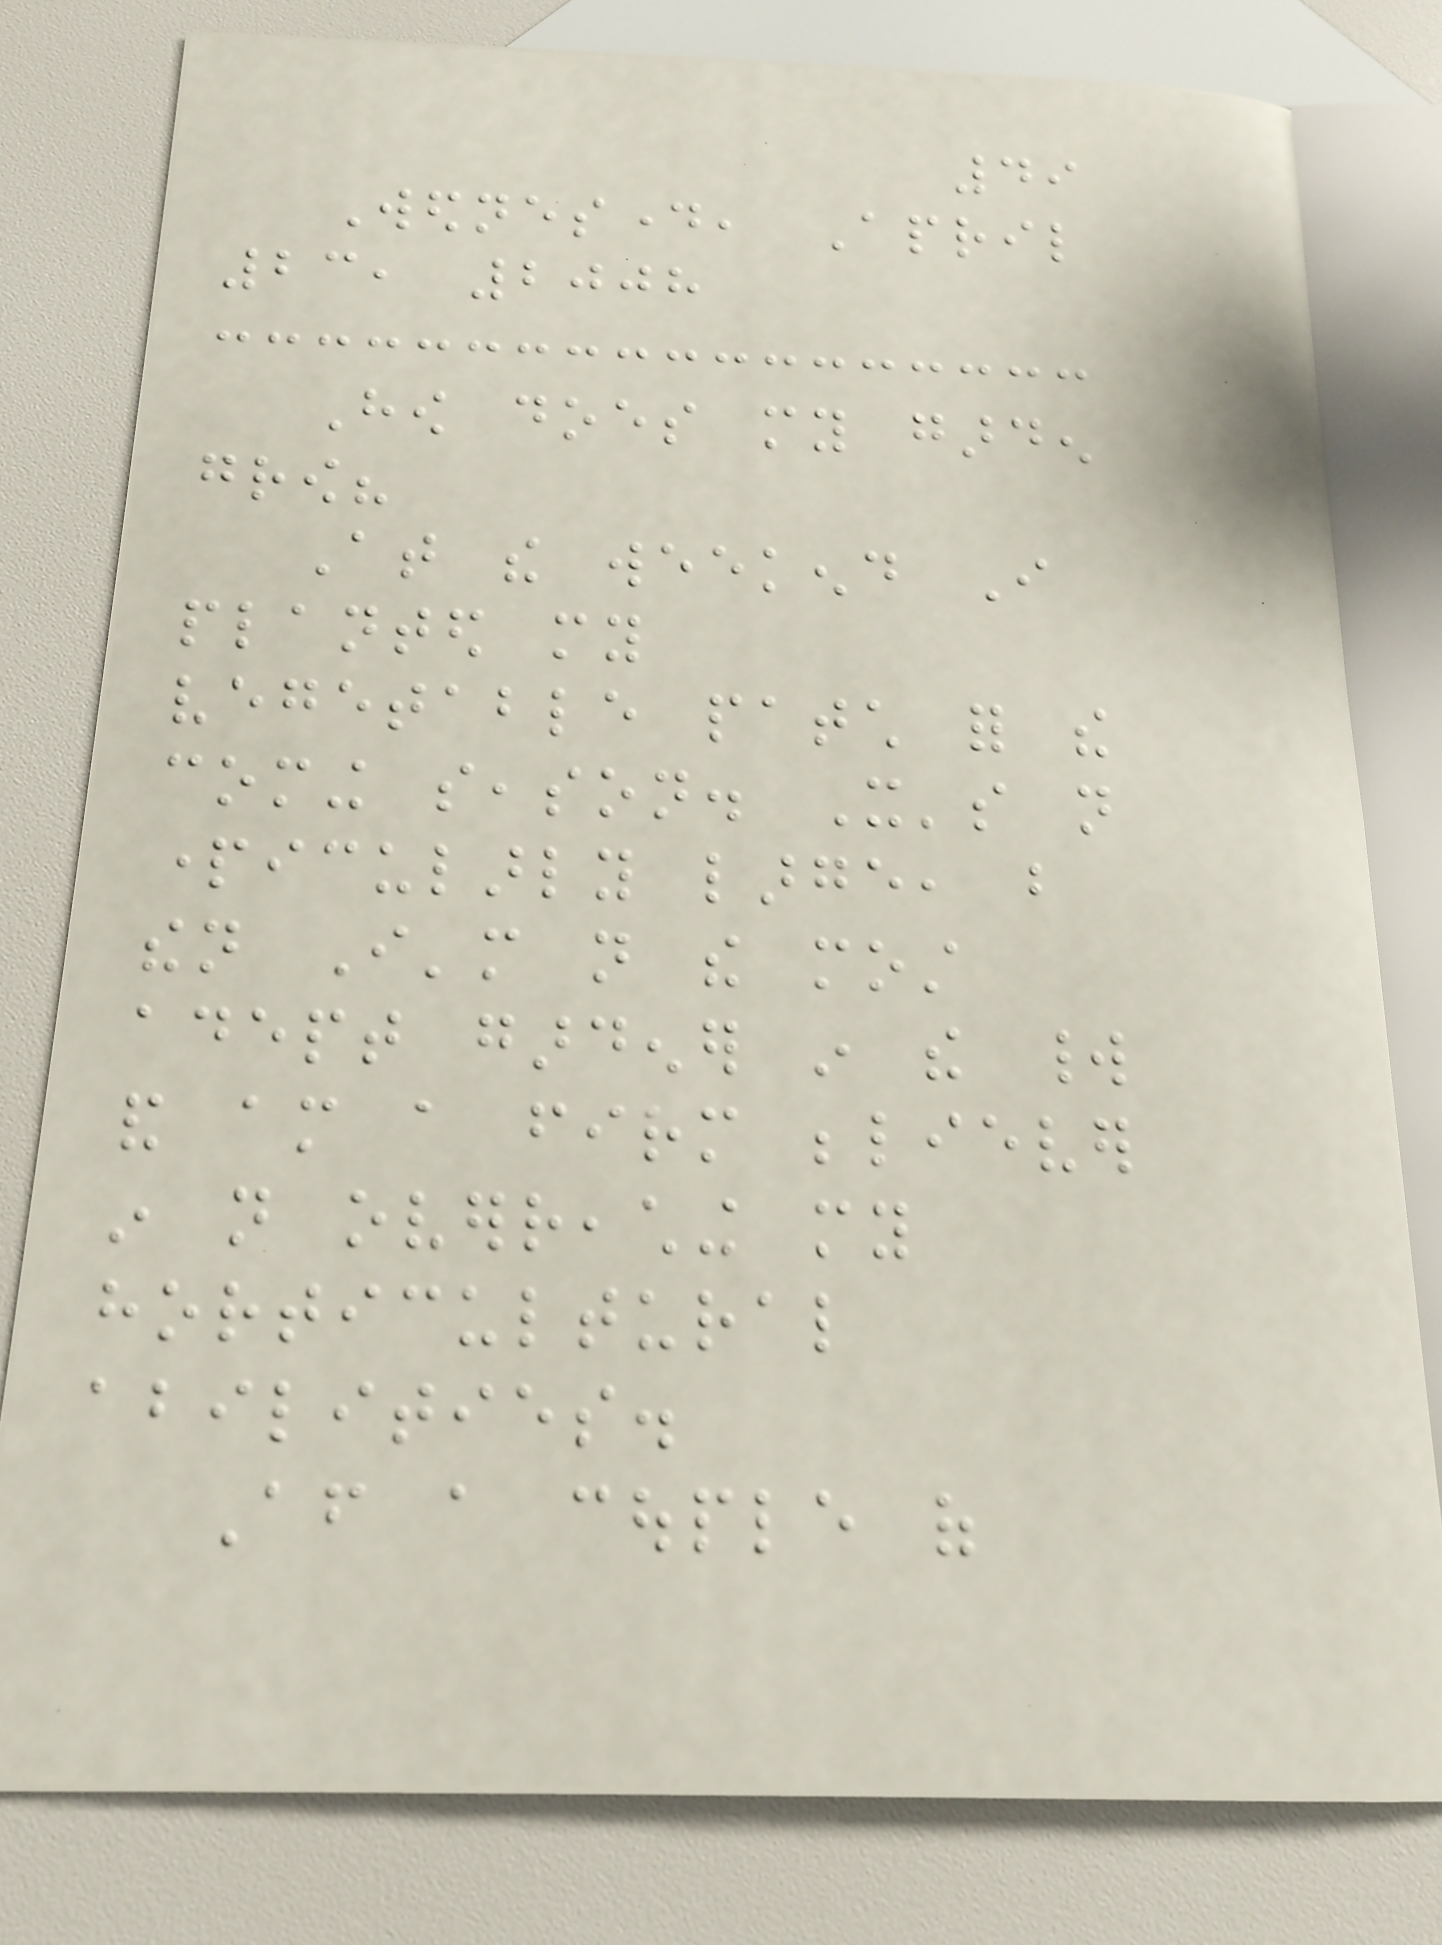49
Wednesday, April
23, 2008
How does my garden
grow?
At the weekend I
planted my
vegetable patch for the
coming season. It's not
particularly large, but
then I'm not the most
adept gardener in the world
and am a firm believer
in not overreaching my
horticultural
abilities.
After a couple of
